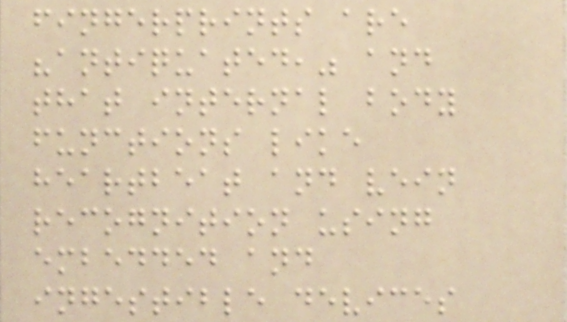fingerprints are
"antiquated," and
that internal body
functions like
heartbeat and vein
recognition using
embedded and
ingestible devices
